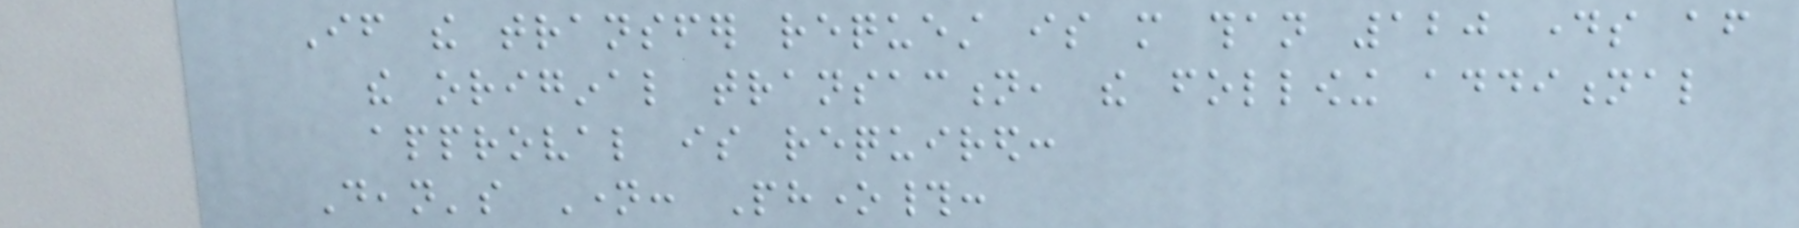If the transfer request is more than 120 days after
the original transaction, the following additional
approval is required:
Dean's Name: Phone#:
